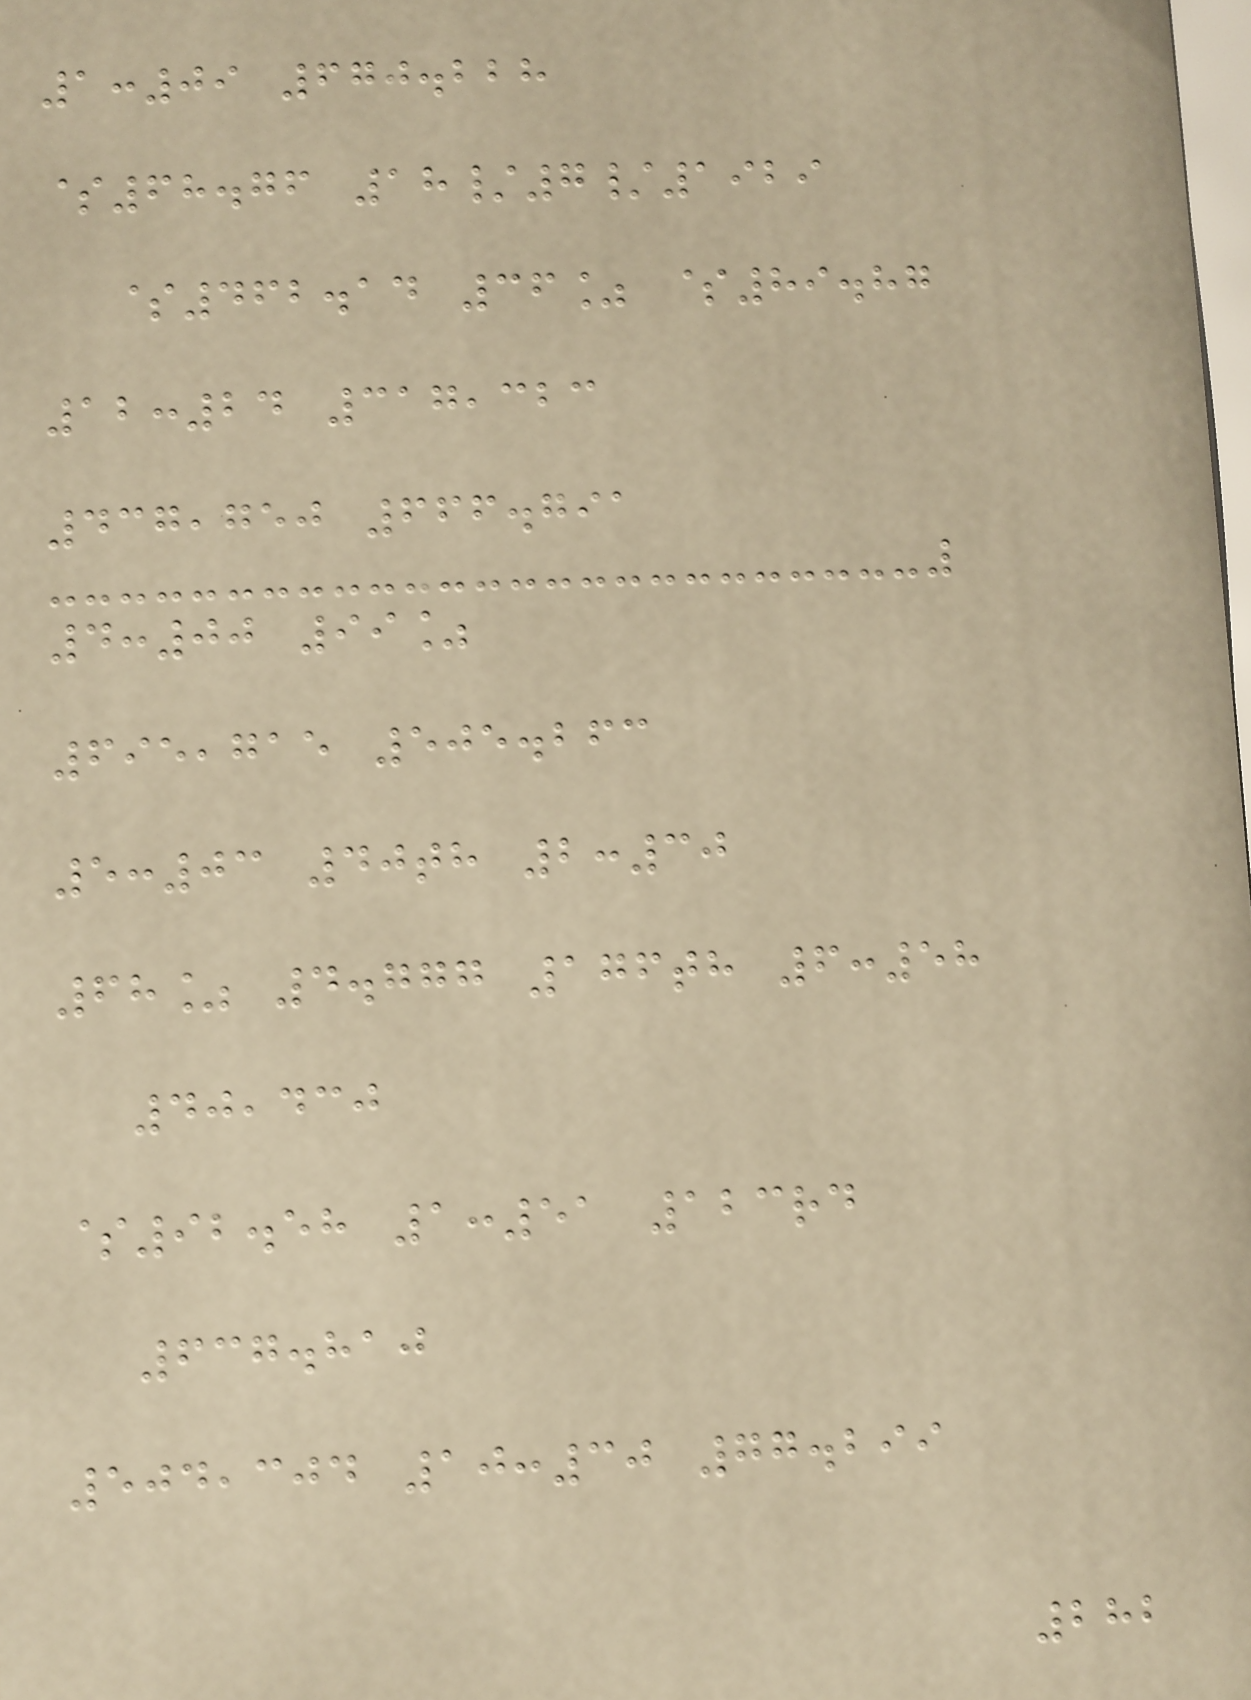1:09 670.228
$68.76 18/7/1929
$462.14 36% $89.87
12:24 317,323
437,750 666.791
4:00 99%
695,715 505.263
5:03 40th 2:30
68% 4.777 176th 6:58
40,430
$92.58 1:51 123rd
637.810
504,304 10:30 77.299
282
